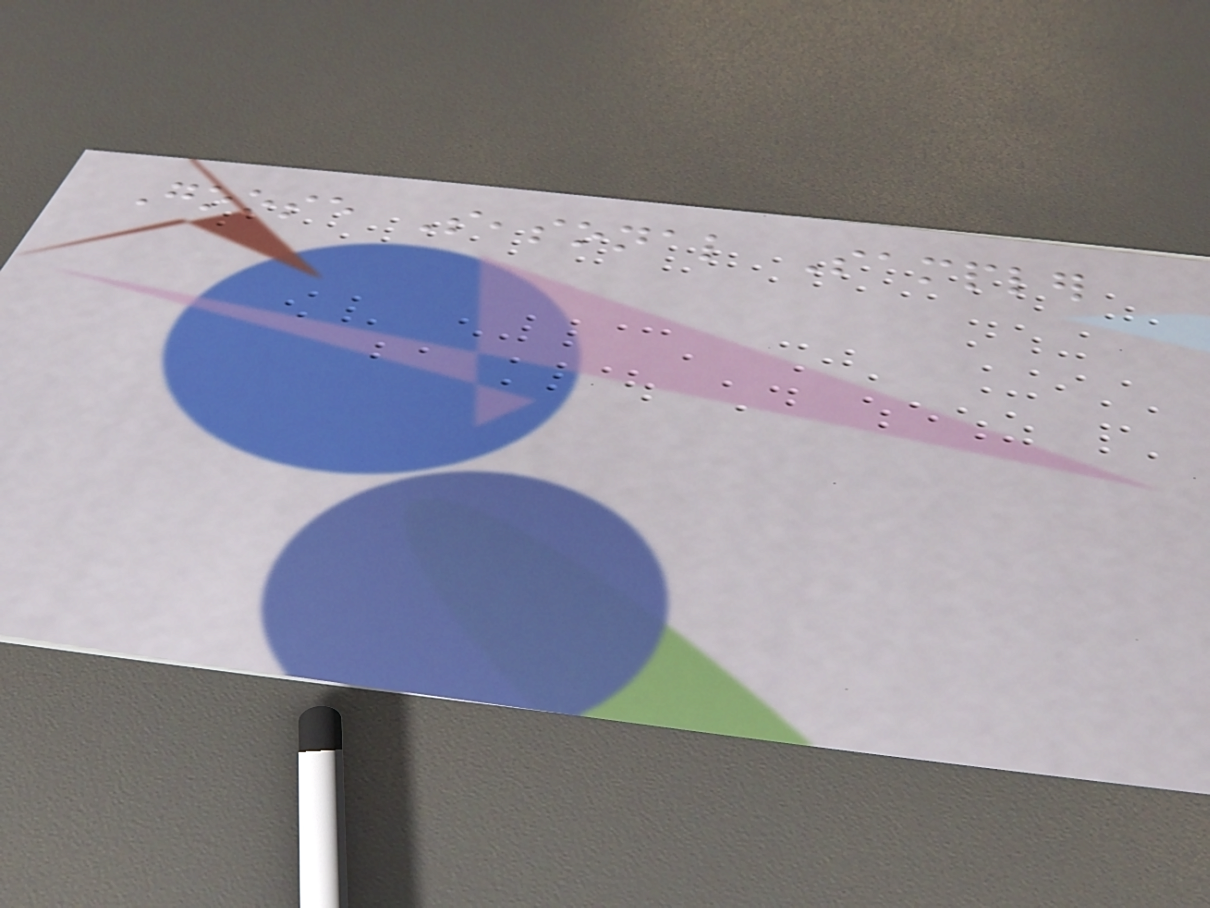Goose Seasonal Sampler
